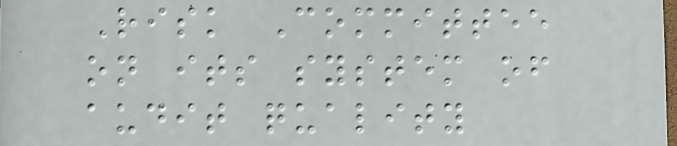Risk Committee
on its system of
audit quality
